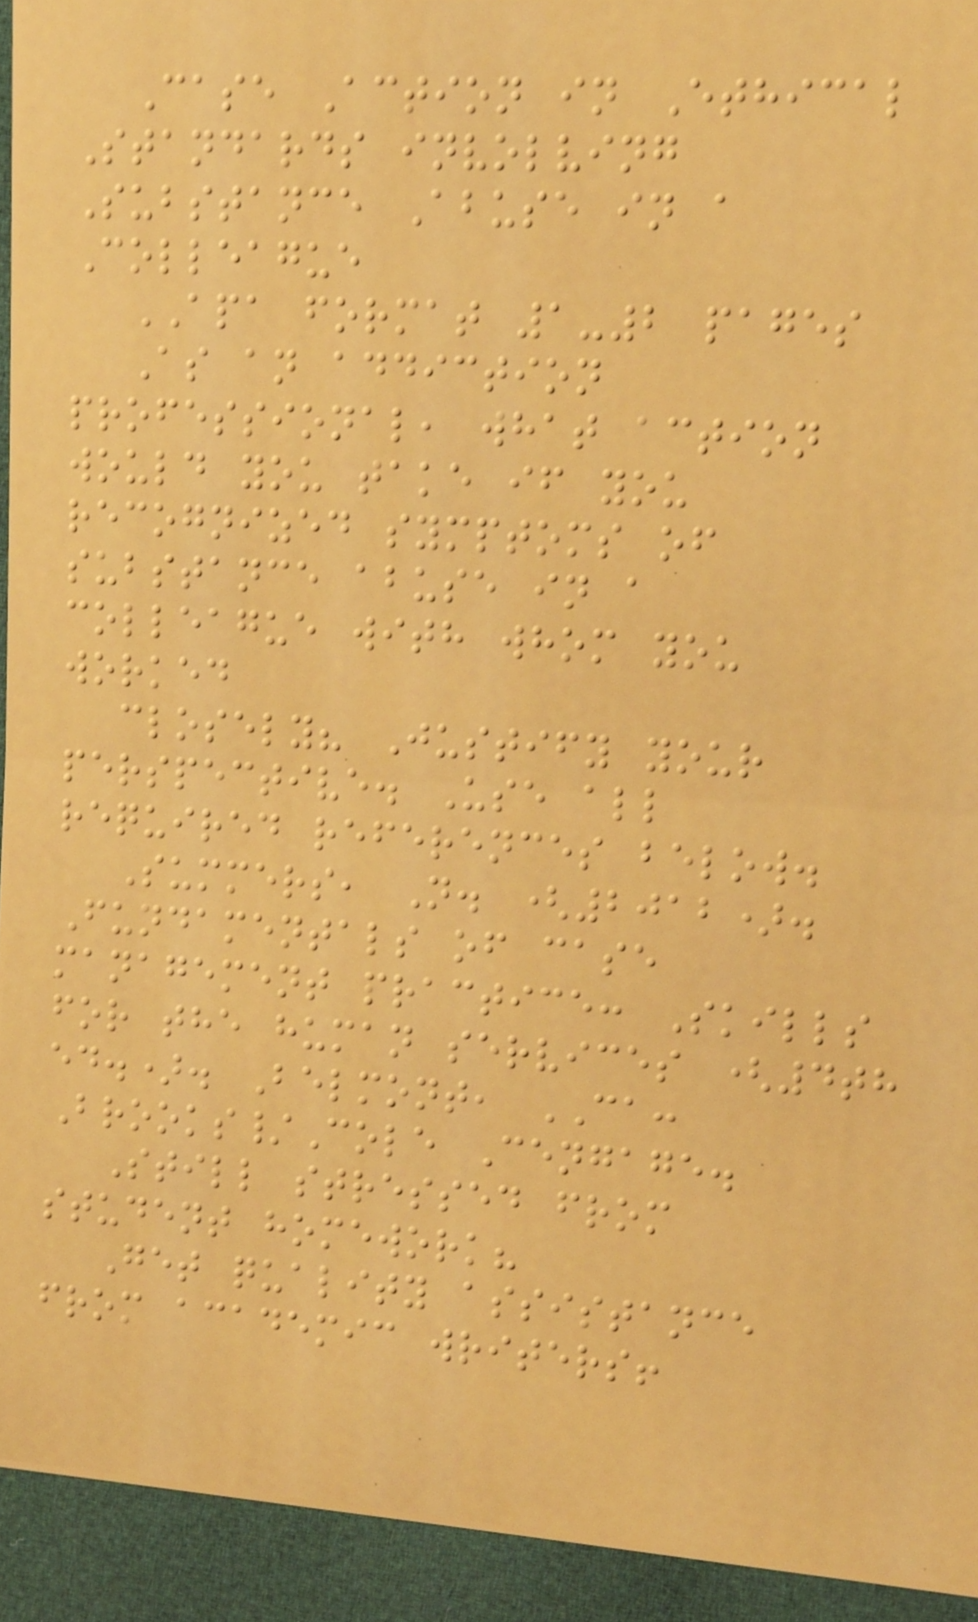Case Action in Ethical
Standards involving
Substance Abuse in a
Colleague
APA format 1-2 pages
As an addiction
professional, what action
would you take if you
recognized symptoms of
substance abuse in a
colleague with whom you
worked
closely? Justify your
perspective. Use all
required references below.
Summers, N. (2012).
Fundamentals of case
management practice: Skills
for the human services (4th
ed.). Belmont, CA:
Brooks/Cole Cengage.
Still stressed from
student homework?
Get quality assistance
from academic writers!
